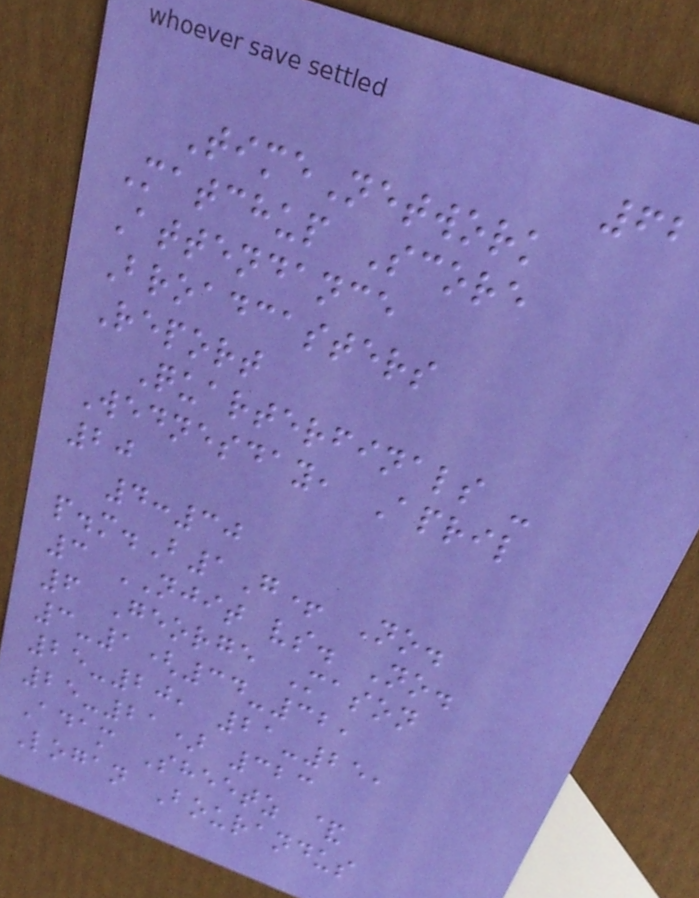62
TimeNetwork
Matchup Score
Attendance
Broadcasters
Report
Quarterfinals -
Wednesday, April
20
4:30
p.m.B1G+ No.
3 NJIT vs. No.
6 George Mason
3-1(34-32,
25-20, 21-25,
25-21) 323
Adam Sheetz &
Logan Bourandus
